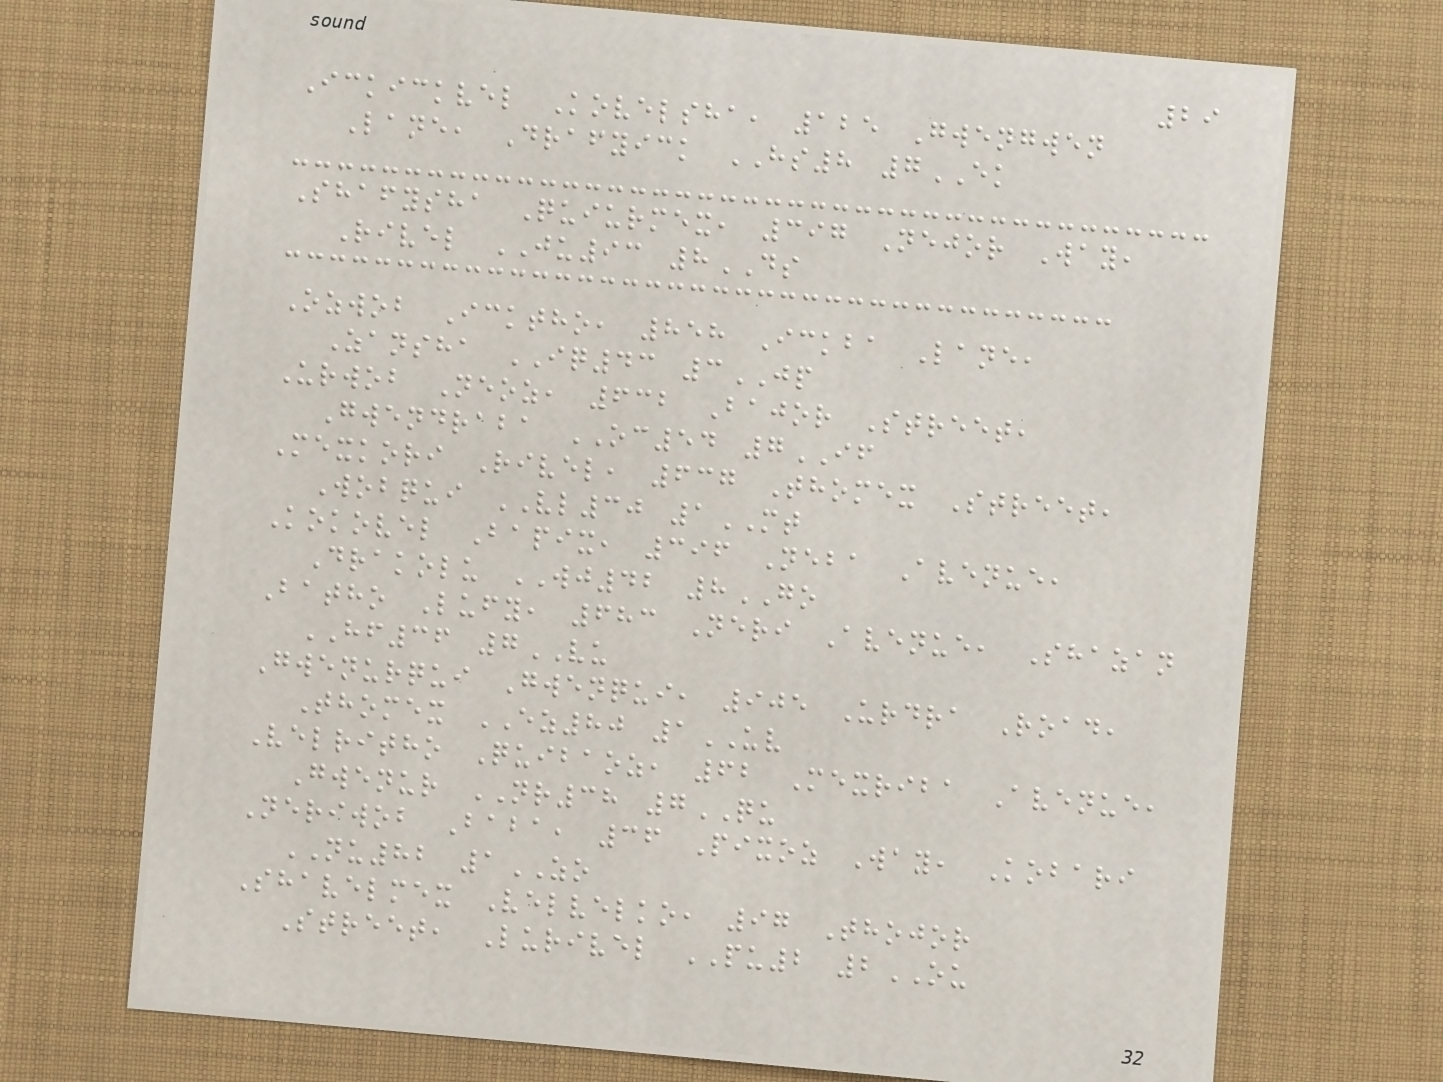29
Ickickvel Kovelsha, 125 Gwengwen
Lane, Drafyick HS8 7EK
Shafysha Quiurmex, 397 Nejor Way,
Rivel JU93 8DS
Ozwob Icktho, 858 Ickba Lane,
Zansha IQ43 3JP
Urwob Neoz, 632 Bajor Street,
Gwendraba OC54 7IF
Mexkori Rivel, 637 Thomex Street,
Wobqui VL30 1MT
Kokovel Bapix, 396 Neba Avenue,
Drakolu WJ42 8GO
Batho Lufy, 683 Neri Avenue, Shazan
HF36 7VU
Gwenurqui Gwenqui, 905 Urdra Road,
Thomex EZ80 1UV
Velritho Quibaoz, 62 Mexriba Avenue,
Gwenur NR38 7QU
Neriwob Baba, 36 Pixoz Way, Kobari
NU82 1ZO
Shavelmex Velvelko, 97 Thojor
Street, Lurivel PU2 2OU
